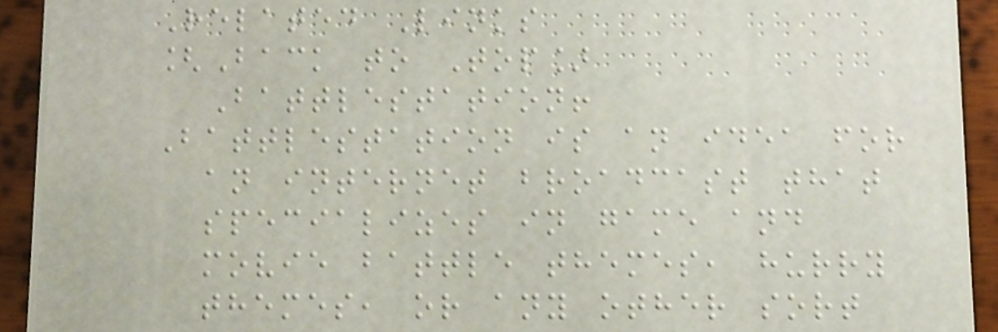Related Links
[Back to Top]
Battlestation!
Battlestation is an idea for
an internet broadcast that
specializes in game and
movie battle themes, hurry
themes, or any other sort
